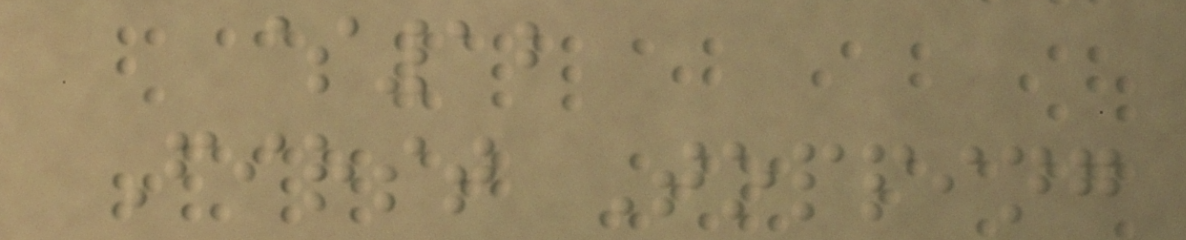$12
First Topping
